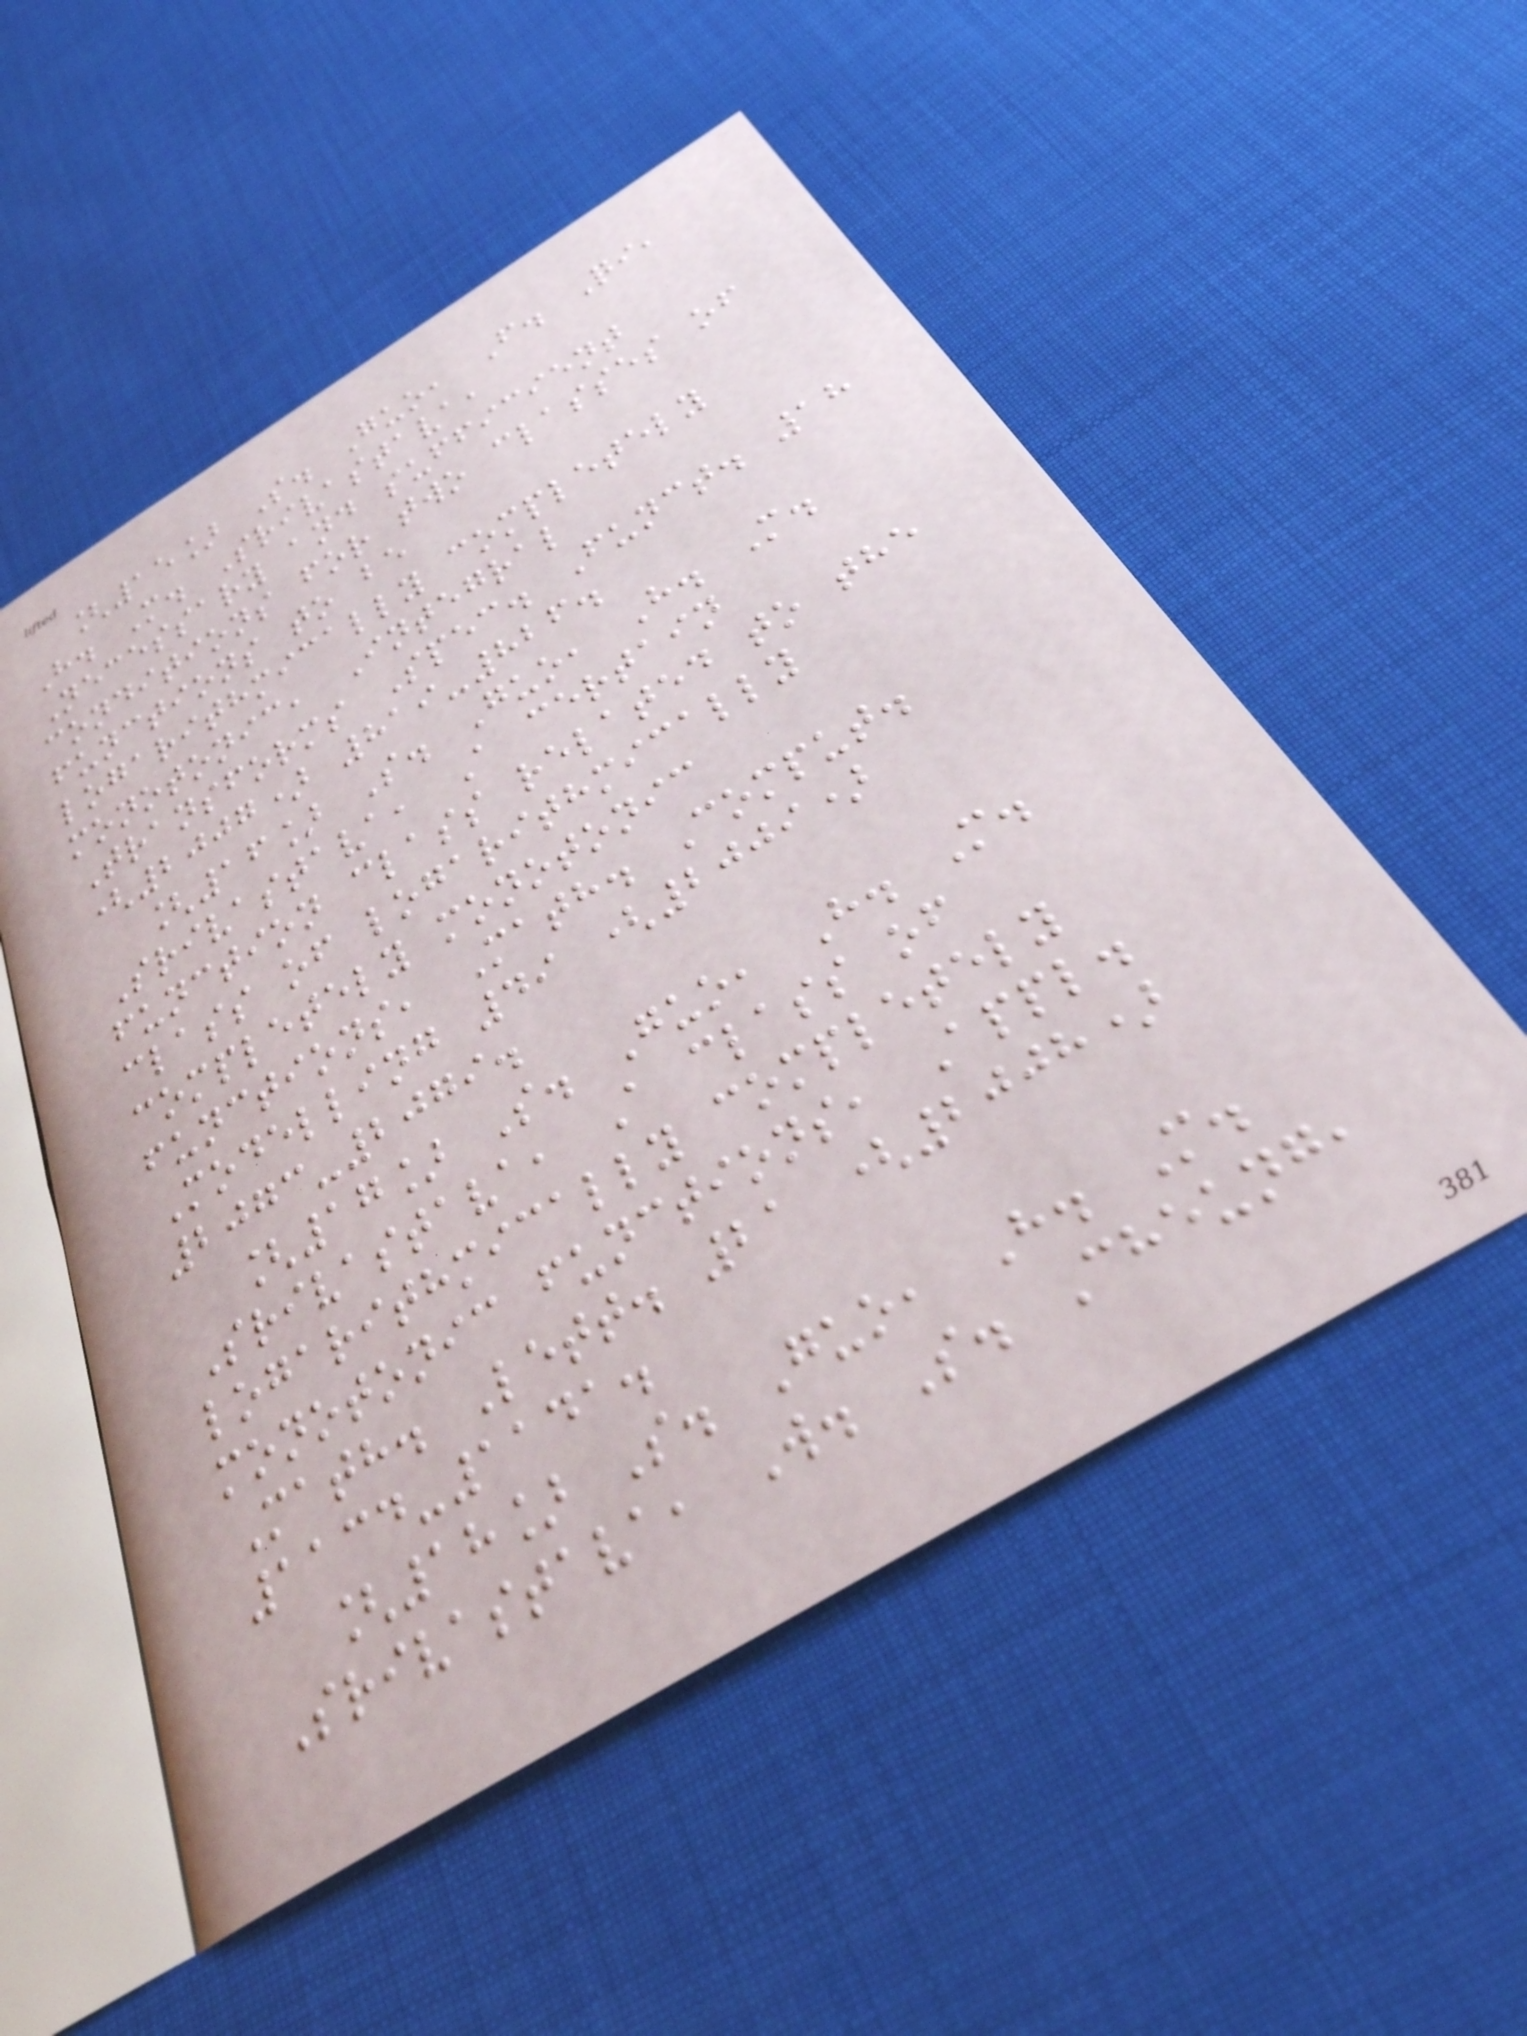[15] S. Guo, F. Qi,
H. M. Srivastava,
Necessary and sufficient
conditions for two classes of
functions to be
logarithmically completely
monotonic, Integral
Transforms Spec. Funct. 18
(2007) 819-826.
[16] S. Guo, H. M.
Srivastava, A certain
function class related to the
class of logarithmically
completely monotonic
functions, Math. Comput.
Modelling 49 (2009)
2073-2079.
[17] S. Guo, H. M.
Srivastava, A class of
logarithmically completely
monotonic functions, Appl.
Math. Lett. 21 (2008)
1134-1141.
[18] S. Guo, H. M.
Srivastava, W. S. Cheung,
